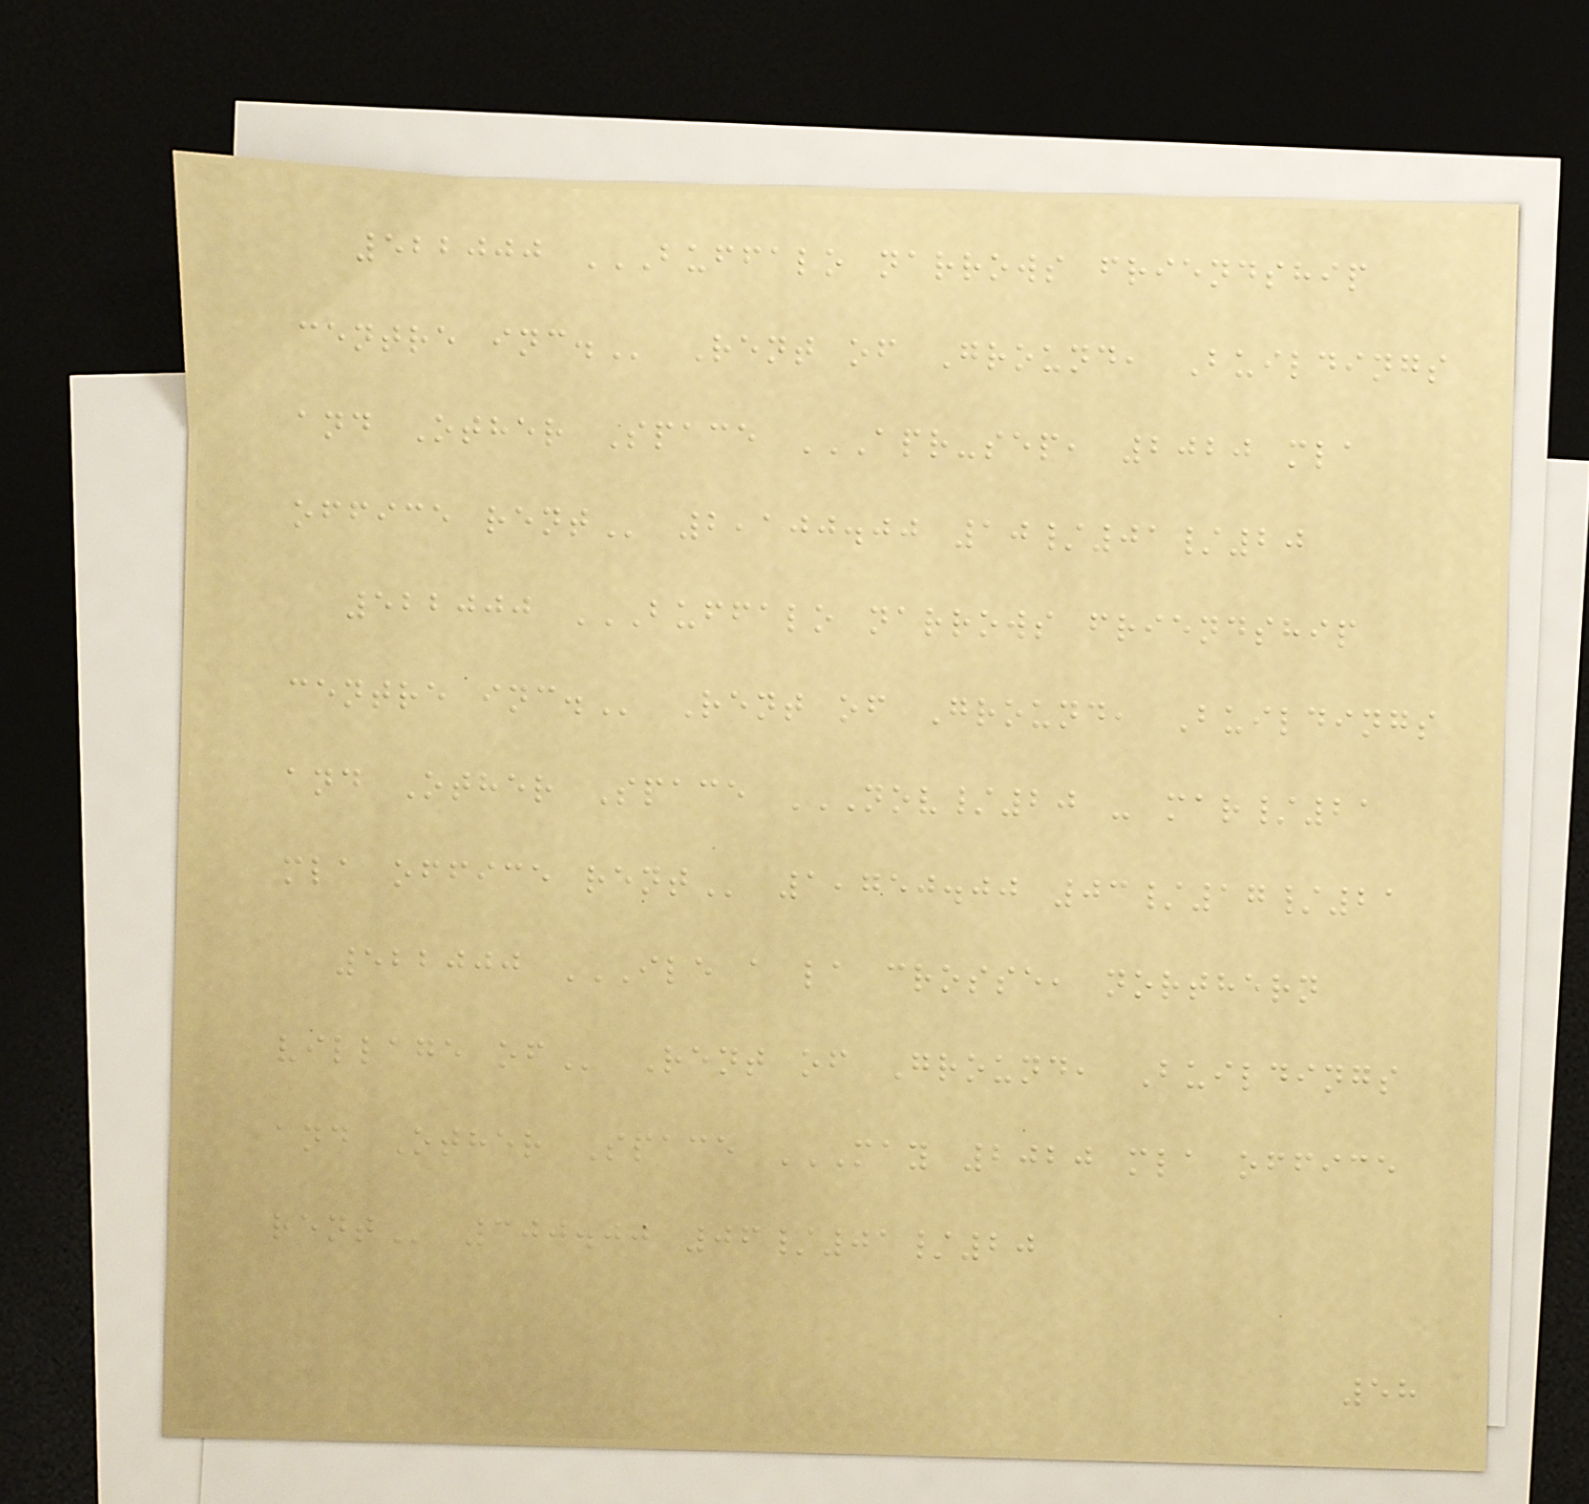522000 BUFFALO NARROWS FRIENDSHIP
CENTRE INC. Rent of Ground, Buildings
and Other Space APR-SEP, 2020 MLA
OFFICE RENT 2,100.00 10/01/20
522000 BUFFALO NARROWS FRIENDSHIP
CENTRE INC. Rent of Ground, Buildings
and Other Space NOV/20 - MAR/21
MLA OFFICE RENT 1,750.00 03/17/21
522000 ILE A LA CROSSE, NORTHERN
VILLAGE OF Rent of Ground, Buildings
and Other Space MAY 2020 MLA OFFICE
RENT 300.00 06/01/20
58
